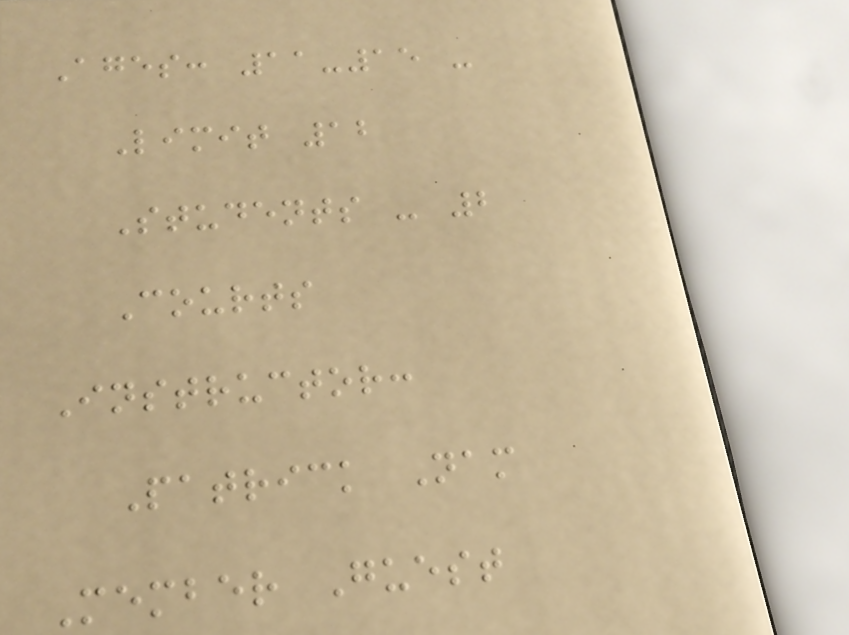Ages: 11-15 -
Limit 12
Students - 2
Courts
Instructor:
Patrick Nam
Member Guest
